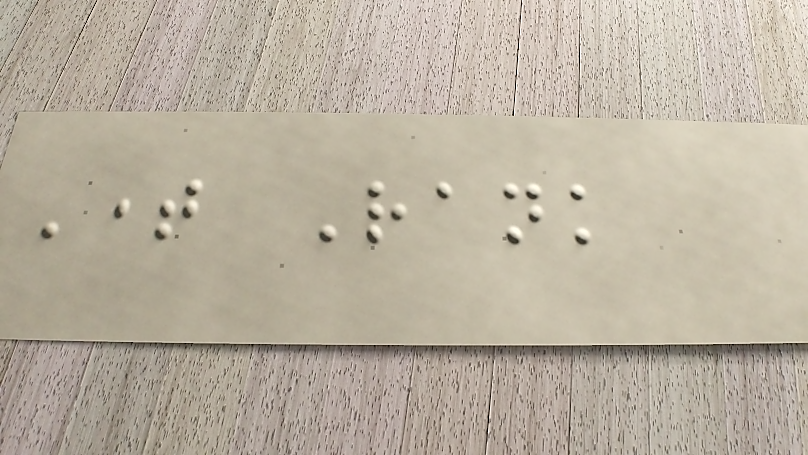Time Rank
